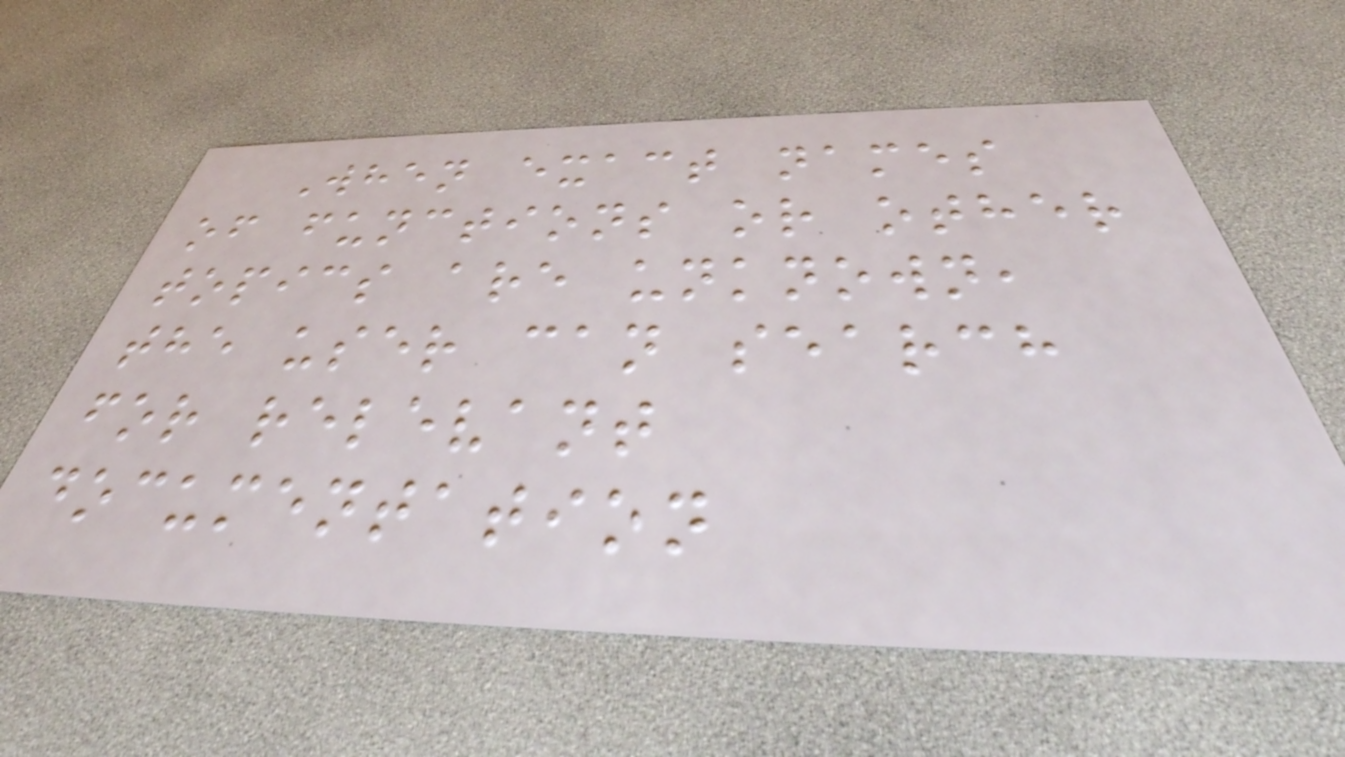When exact names
of functions or other
topics are unknown,
the user can search
for relevant
documentation
